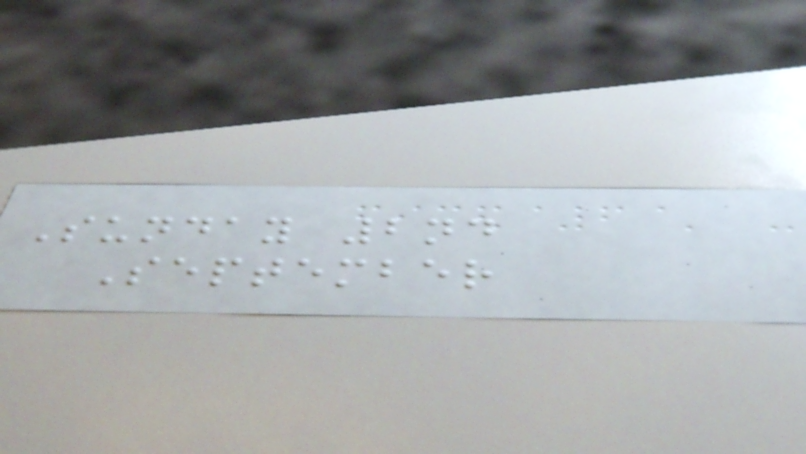Sunday 2nd
September
